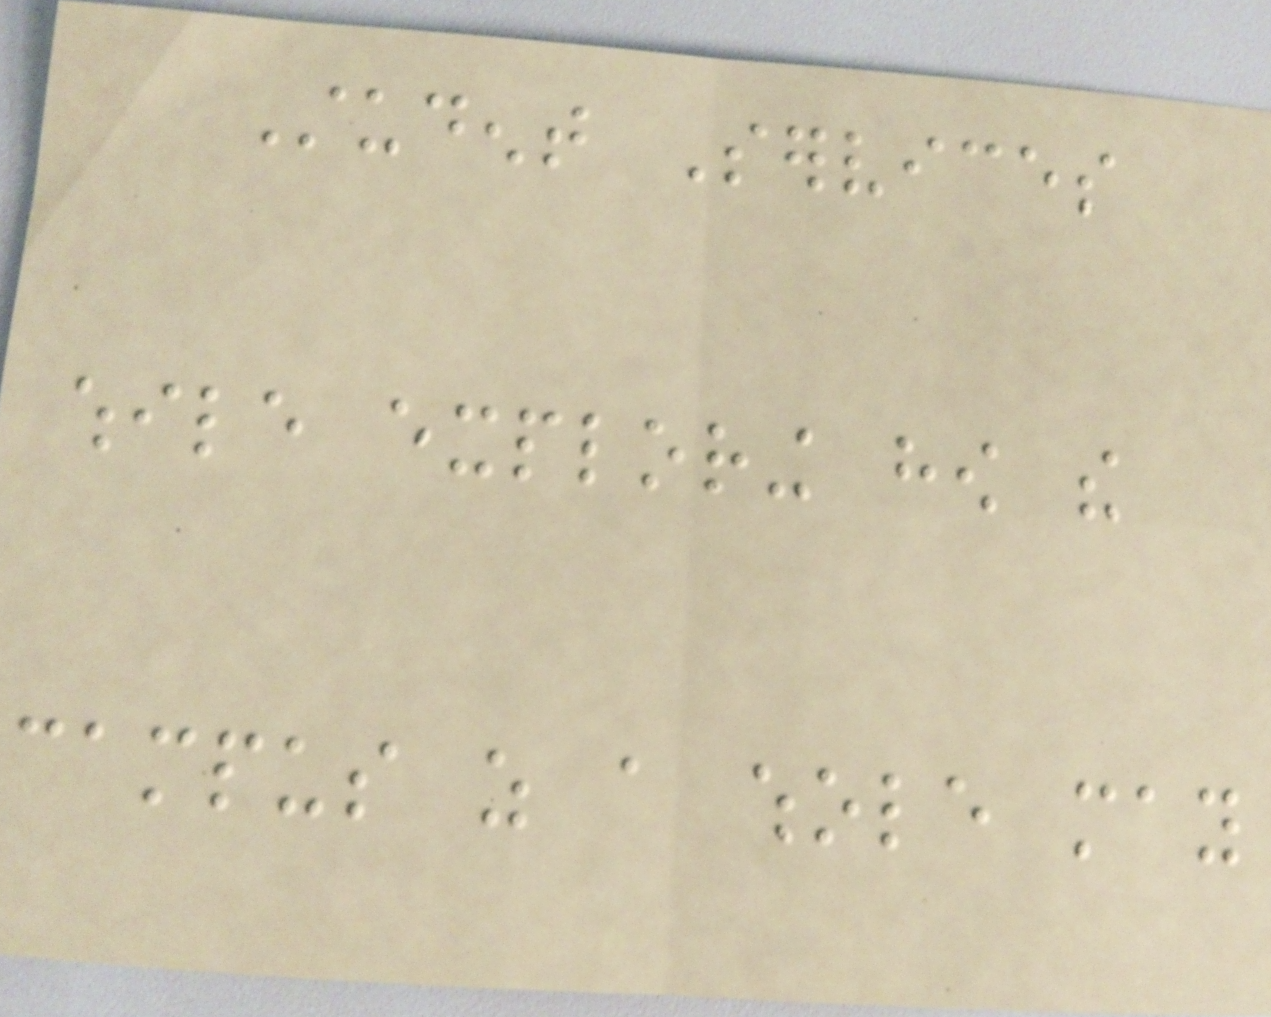Student Services
while exploring how the
campus as a whole may
